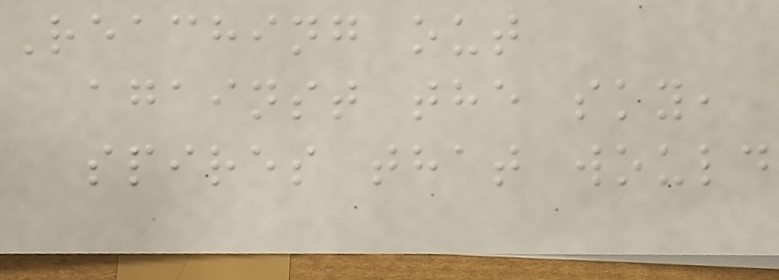Reaching out
against the sky,
spires that would
